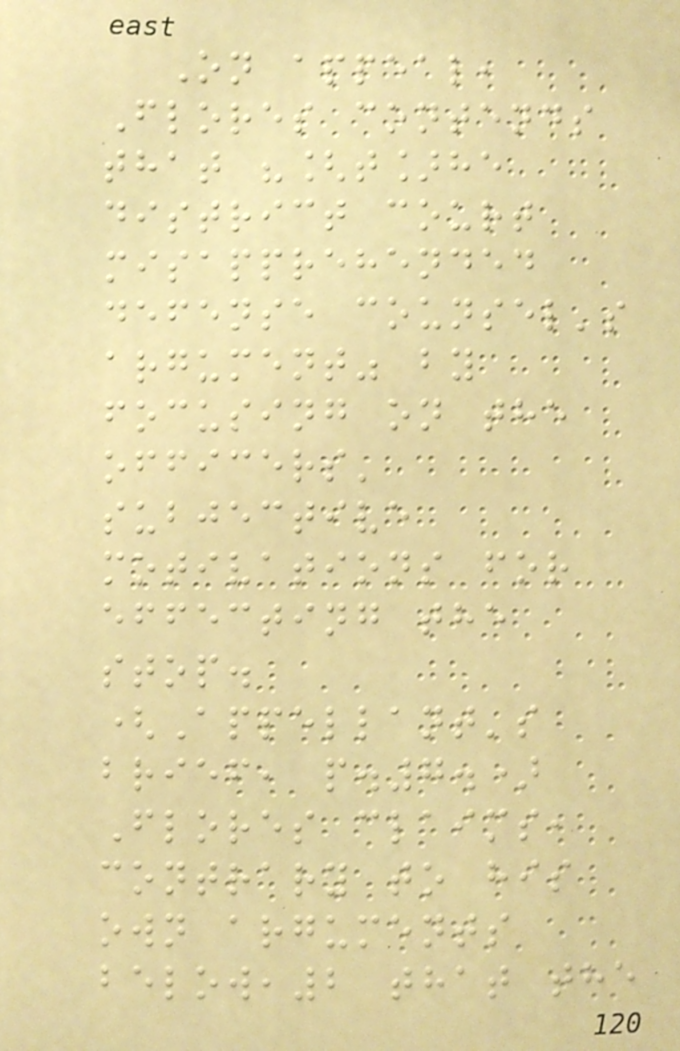On appeal,
Flores contends
that "[t]he
district court
misapprehended
defense counsel's
argument" by
focusing on the
officers'
subjective
motivations for
effecting the
stop.
(Appellant's
brief, p.7.)
Flores claims,
contrary to his
own arguments
below,2 that the
